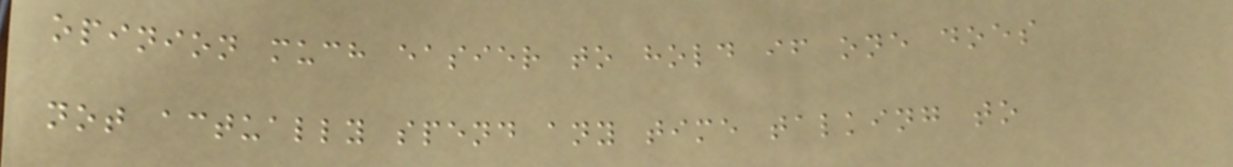opinion much easier to hold if one does
not actually spend any time talking to
